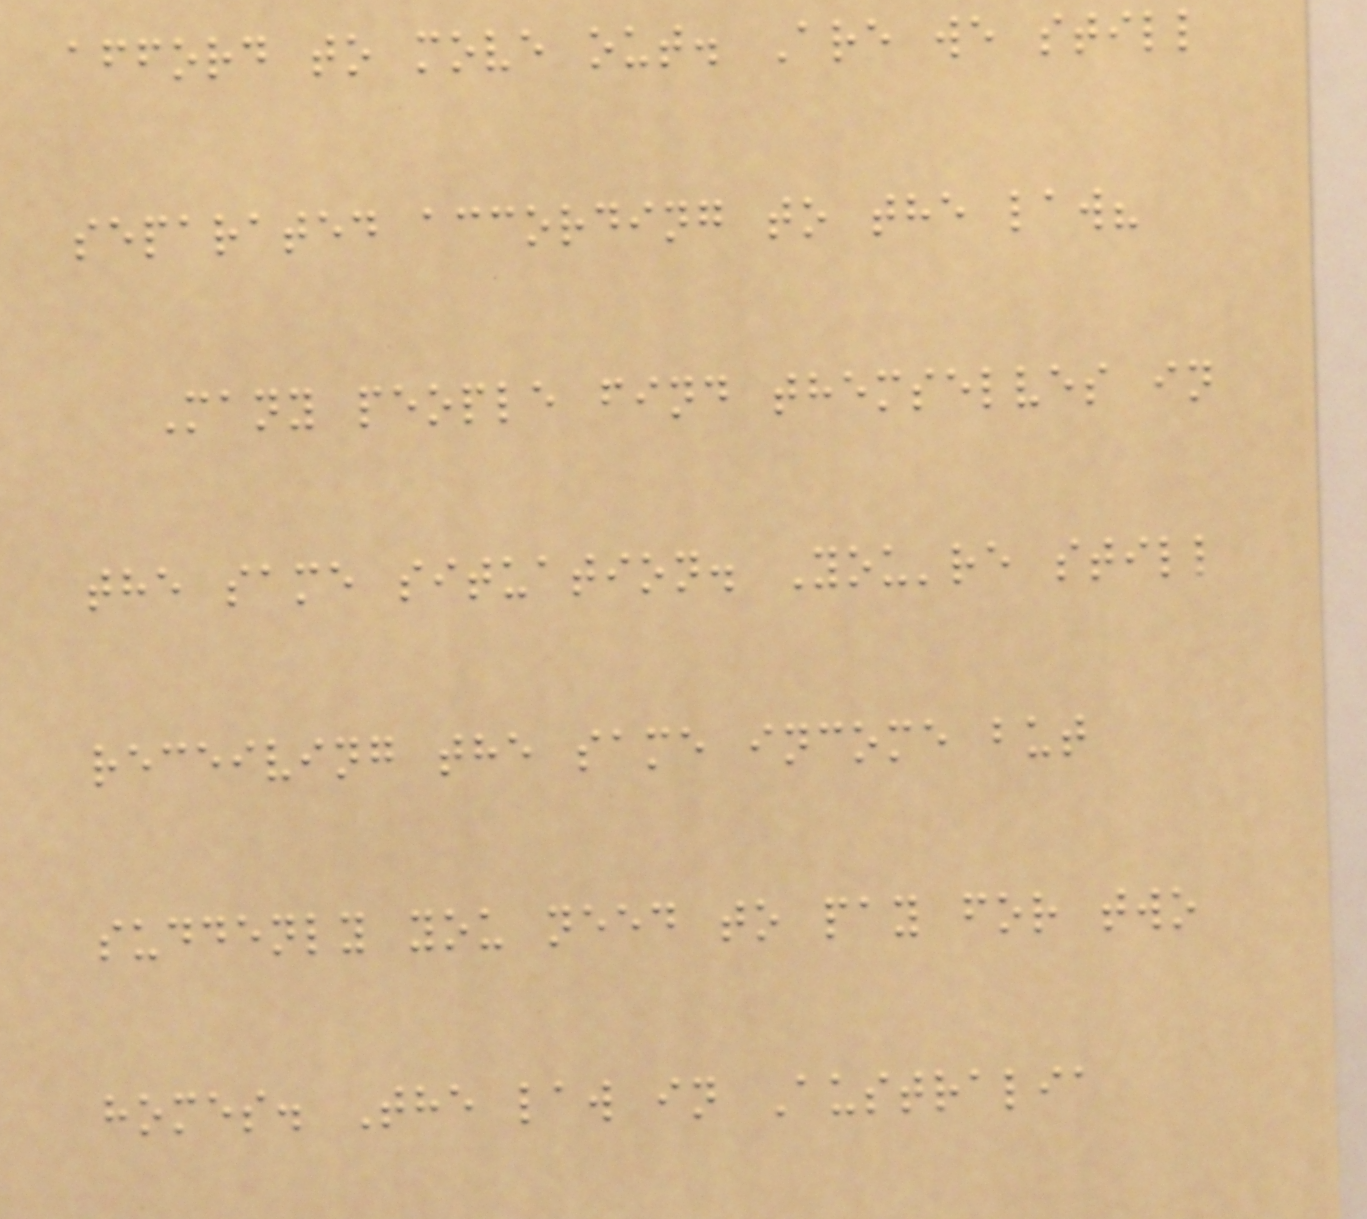afford to move out. Are we still
separated according to the law?
Many people find themselves in
the same situation. You're still
receiving the same income but
suddenly you need to pay for two
homes. The law in Australia
